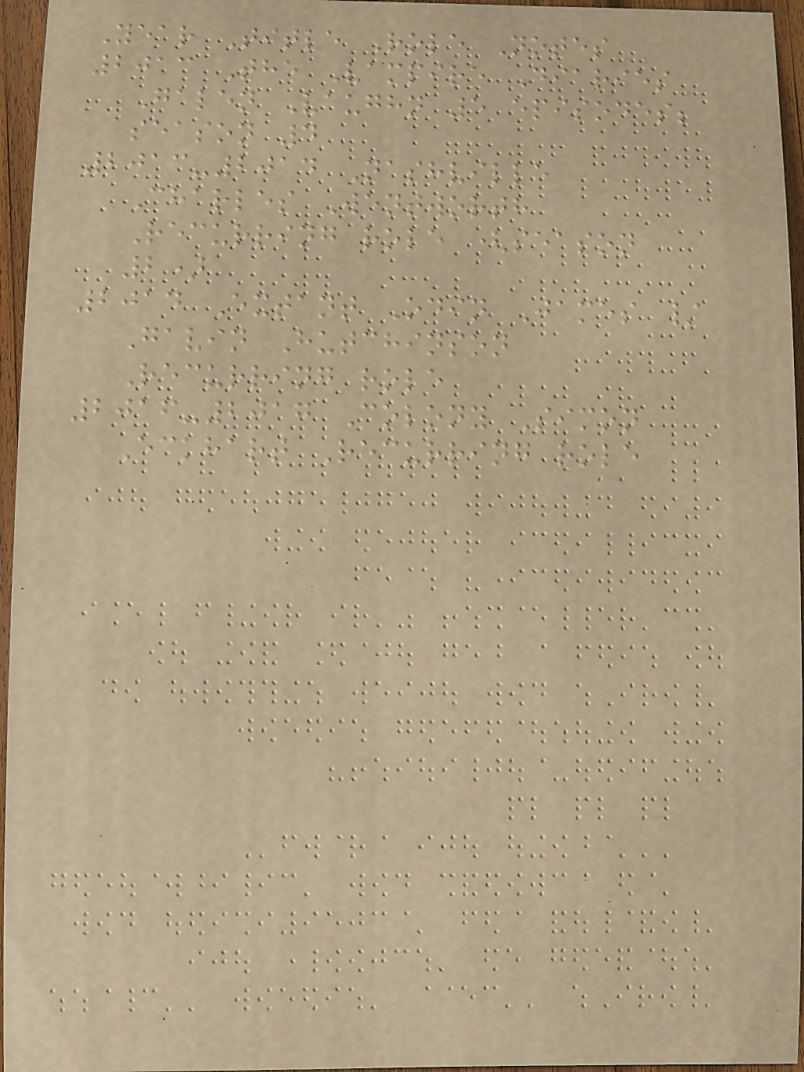Year Title Role Notes
2013 The Vampire Diaries
Galen Vaughn 5 episodes;
season 4
2013-2014 Nashville
Charles Wentworth
Recurring role (season
2)
2014 Extant Odin James /
Gavin Hutchinson
Recurring role
2016-2017 Colony Simon
Eckhart Recurring role
